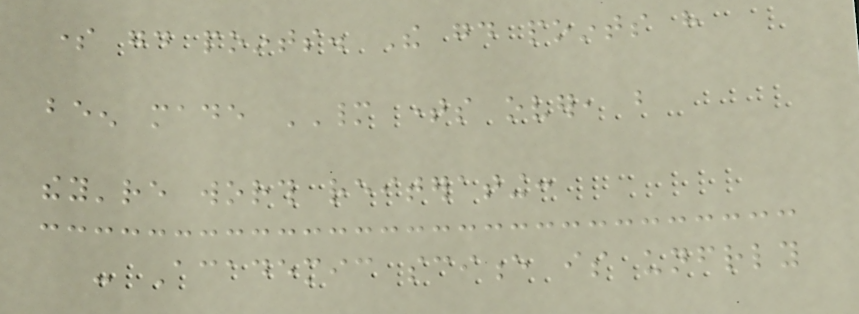some good points. The good points have
been made MANY times over, but
they're worth reiterating:
- Academic science is unfriendly
